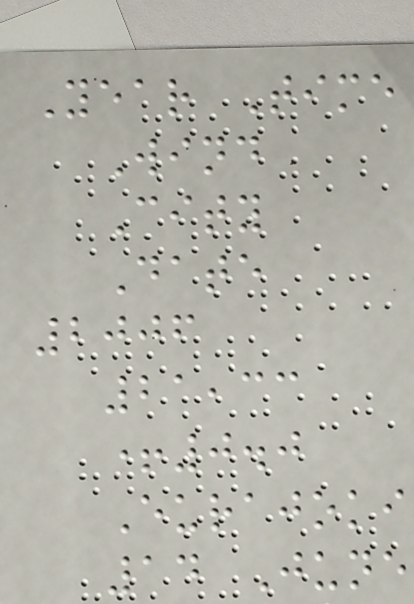Year Time
Wind
City
Date
2006
21,33
+0.0
Eurajoki
14 June
